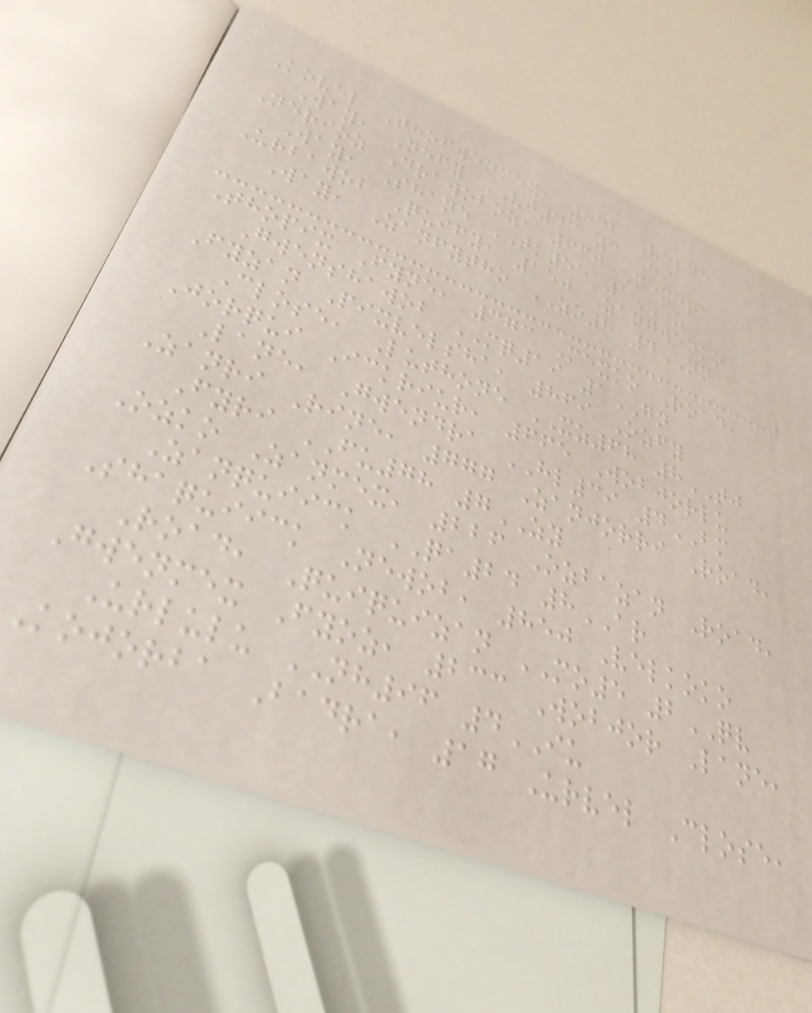Kovel Thogwenmex, 842 Velne
Way, Nefy VJ43 3HI
Nerioz Drawoboz, 660 Mexdra
Way, Shane TK55 1EZ
Urbawob Quify, 150 Zangwenko
Way, Zanfytho ZO8 4NN
Thopix Fyne, 373 Mexko Road,
Gwenshawob MQ19 1GN
Fyzan Pixvelsha, 869 Ozfy
Close, Luthone XZ68 8TJ
Jorqui Ickriur, 665 Wobjorlu
Lane, Gwendra HL39 4BM
Zanri Rine, 777 Zanjorri Road,
Fyri FU78 7ZY
Ozko Zanmex, 226 Ozbazan Road,
Zanquiick QA24 8AR
Shaquiick Newob, 850 Velkoko
Road, Quiquizan MO5 2QV
Gwenmex Fyoz, 233 Wobjor Lane,
Urlulu NH96 4IU
Kojorba Badra, 17 Urvel Close,
